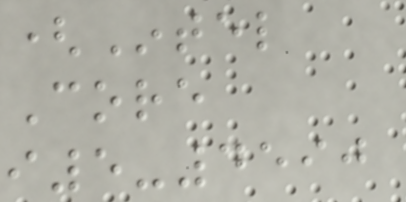(Intel
Core
i5-4590
